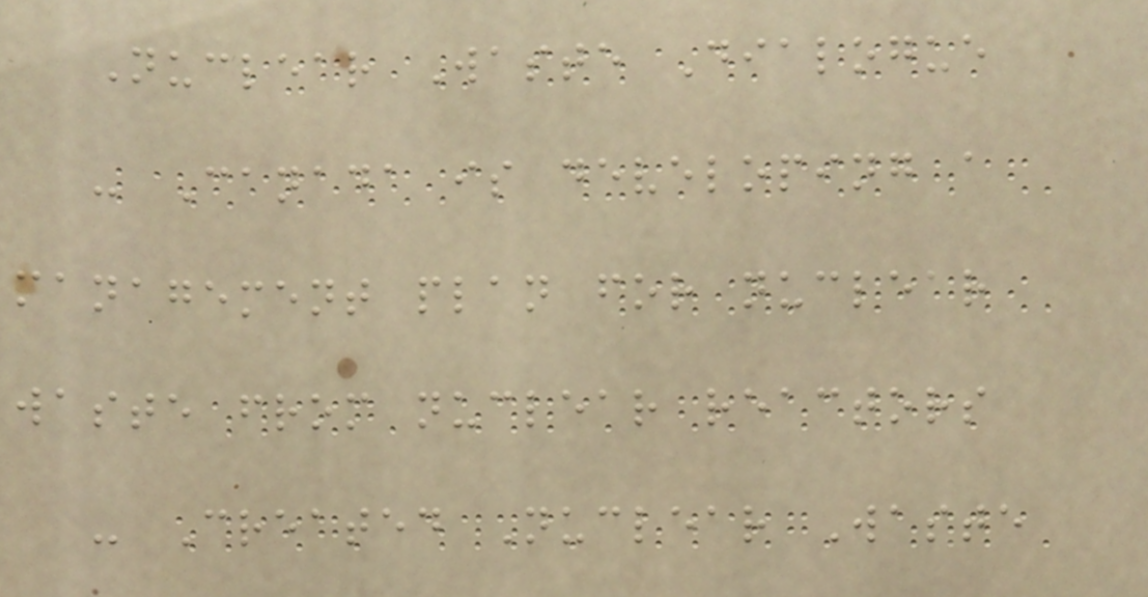Nuclear Waste Dialogue
- Canada is developing a
management plan for nuclear
waste from nuclear reactors
- Created Nuclear Waste
